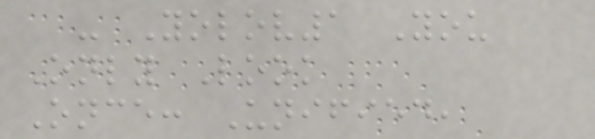- Yolov1 You
Only Look
Once: Unified,
